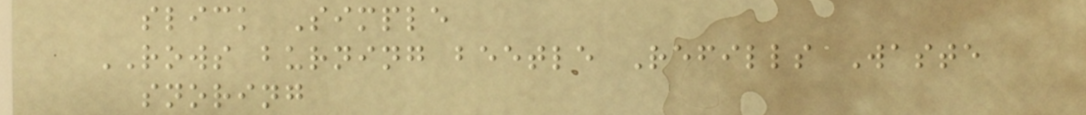slick Simple
ROWS burning beetle Refills Waste
snoring
